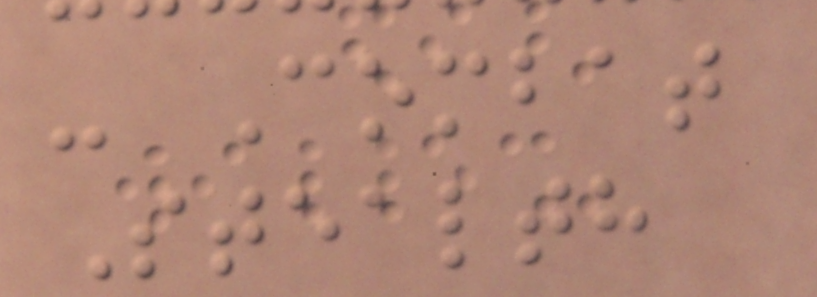- Combat
Stealth
